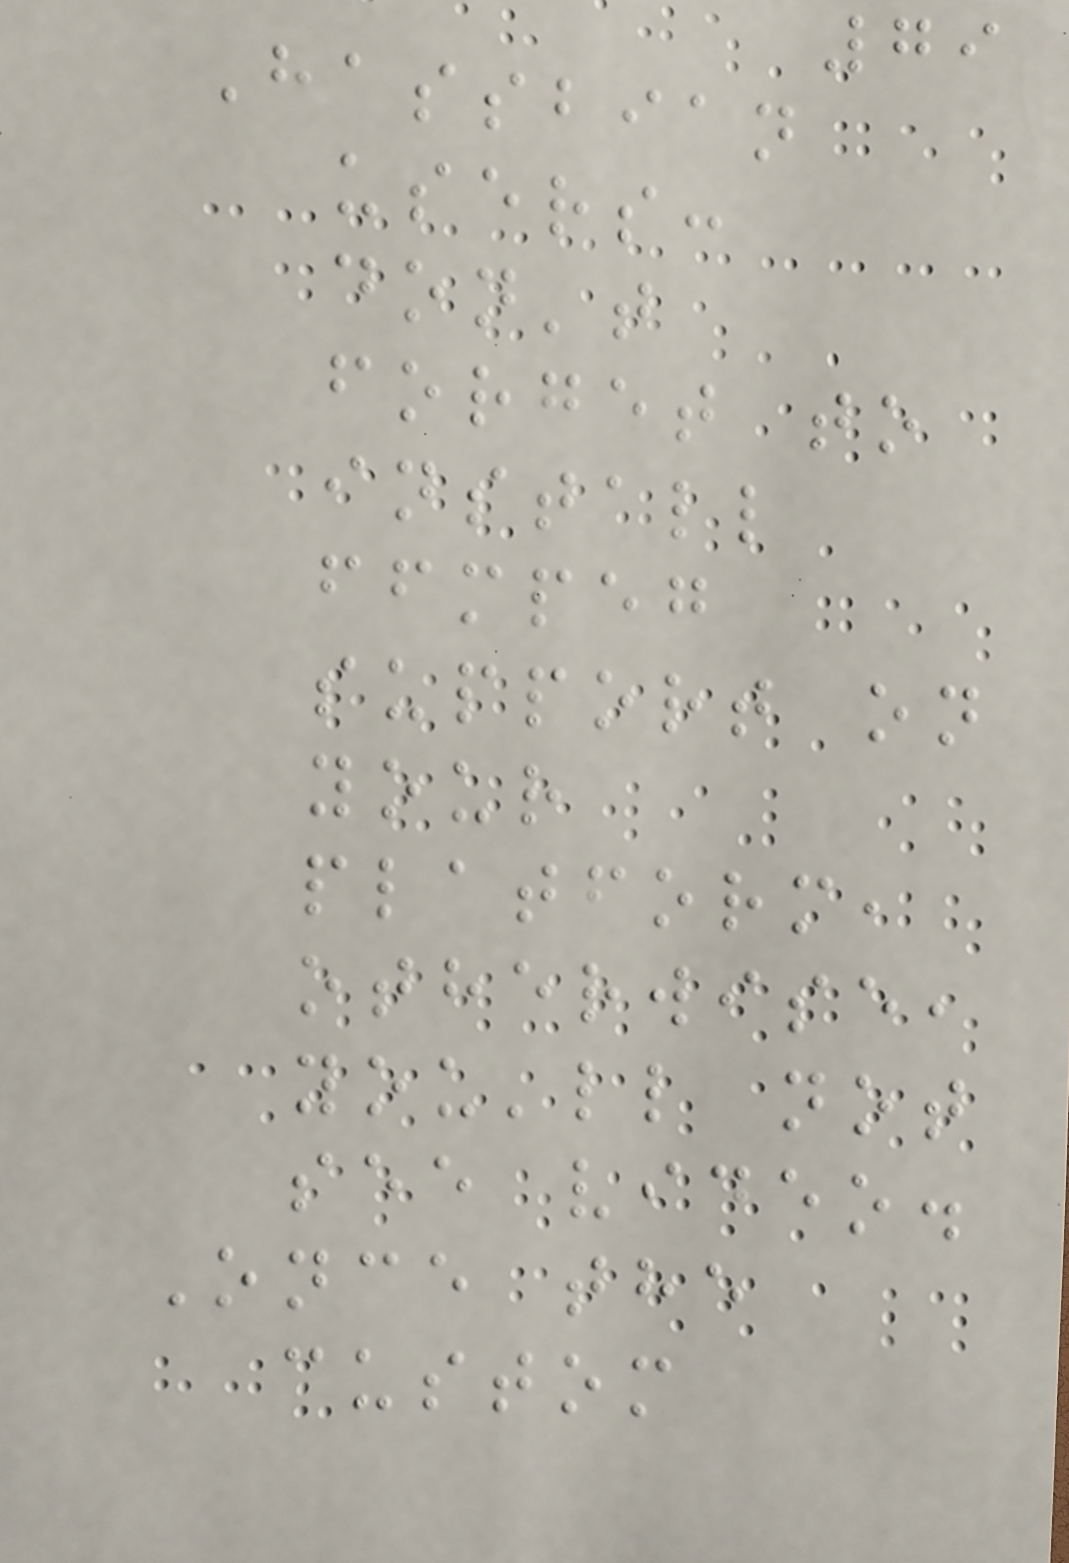79
Hassbian
users:
don't
forget to
install
ffmpeg
support on
your
platform,
otherwise,
you'll not
see video.
Once the
custom
